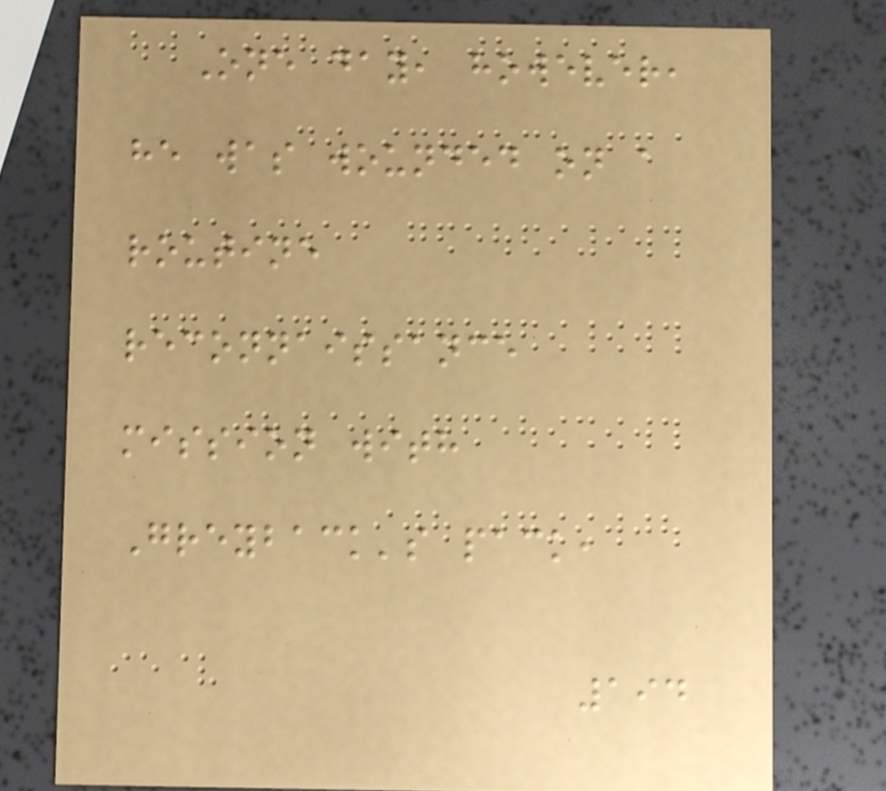One day, however,
he was wounded on a
routine
reconnaissance
mission with
Greyback's pack,
194
